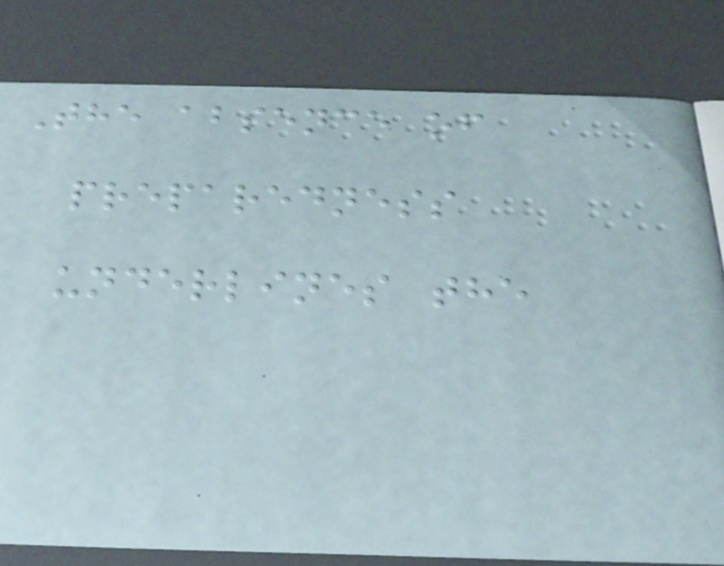The absence of
preparedness
underlines the
